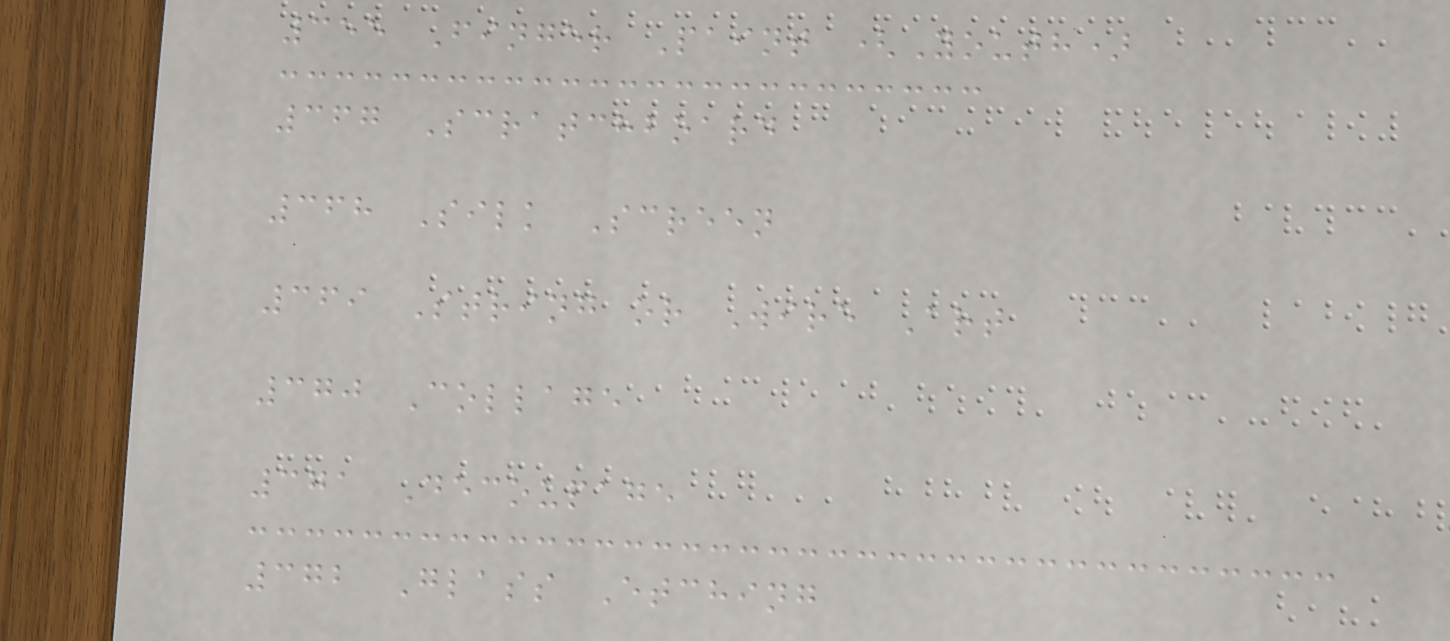355 Finger Paint (Youth)
367 Scratchboard
368 Silk Screen
369 String or Wire Art
370 Collage
371 Decoupage
372 Glass Etching
